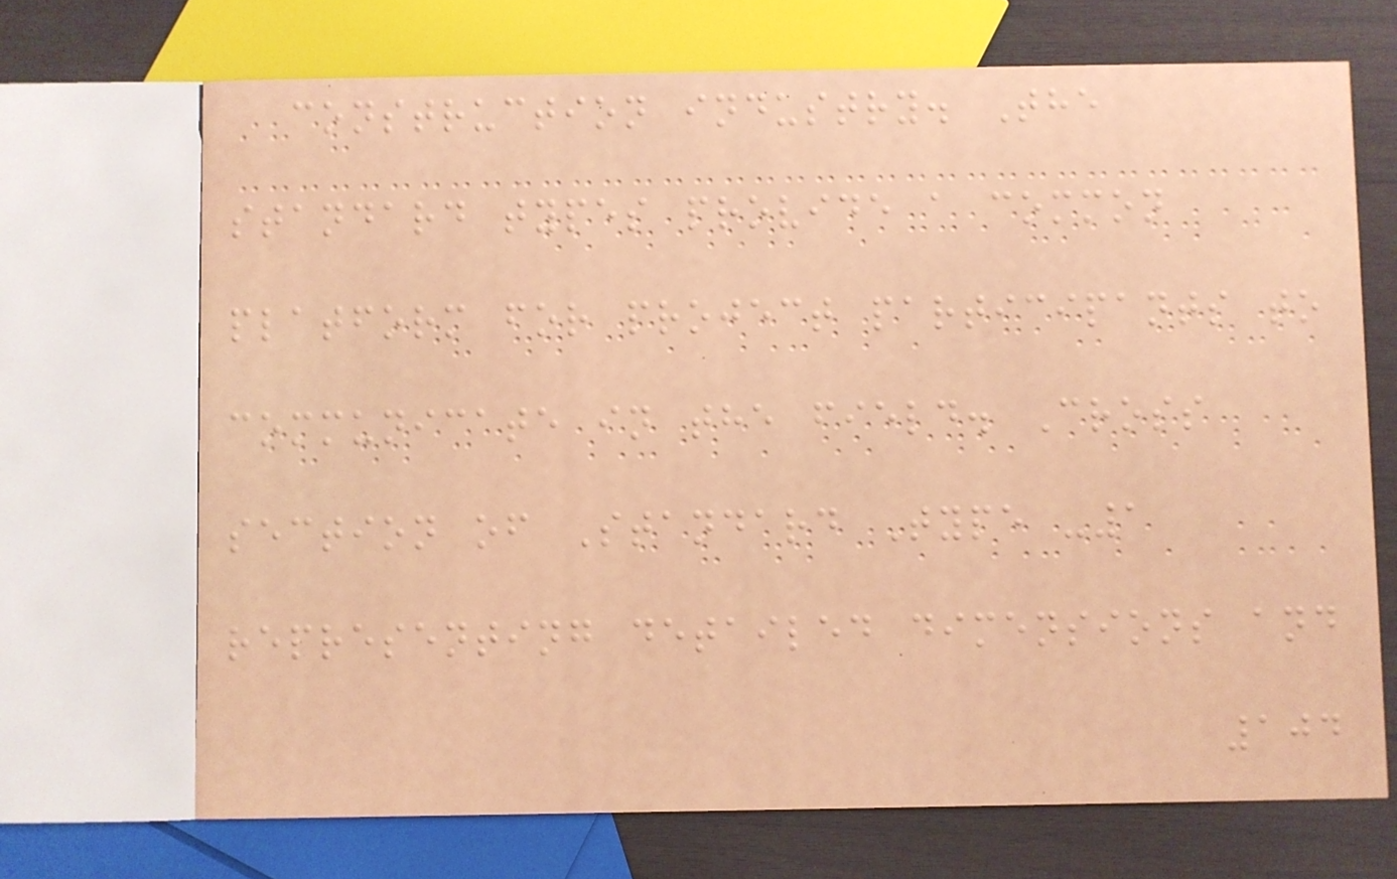construction industry. The
standard types provide a common
platform for project participants to
communicate in the field. Cross
section of Standard Type -1
representing detailed dimensions and
104
